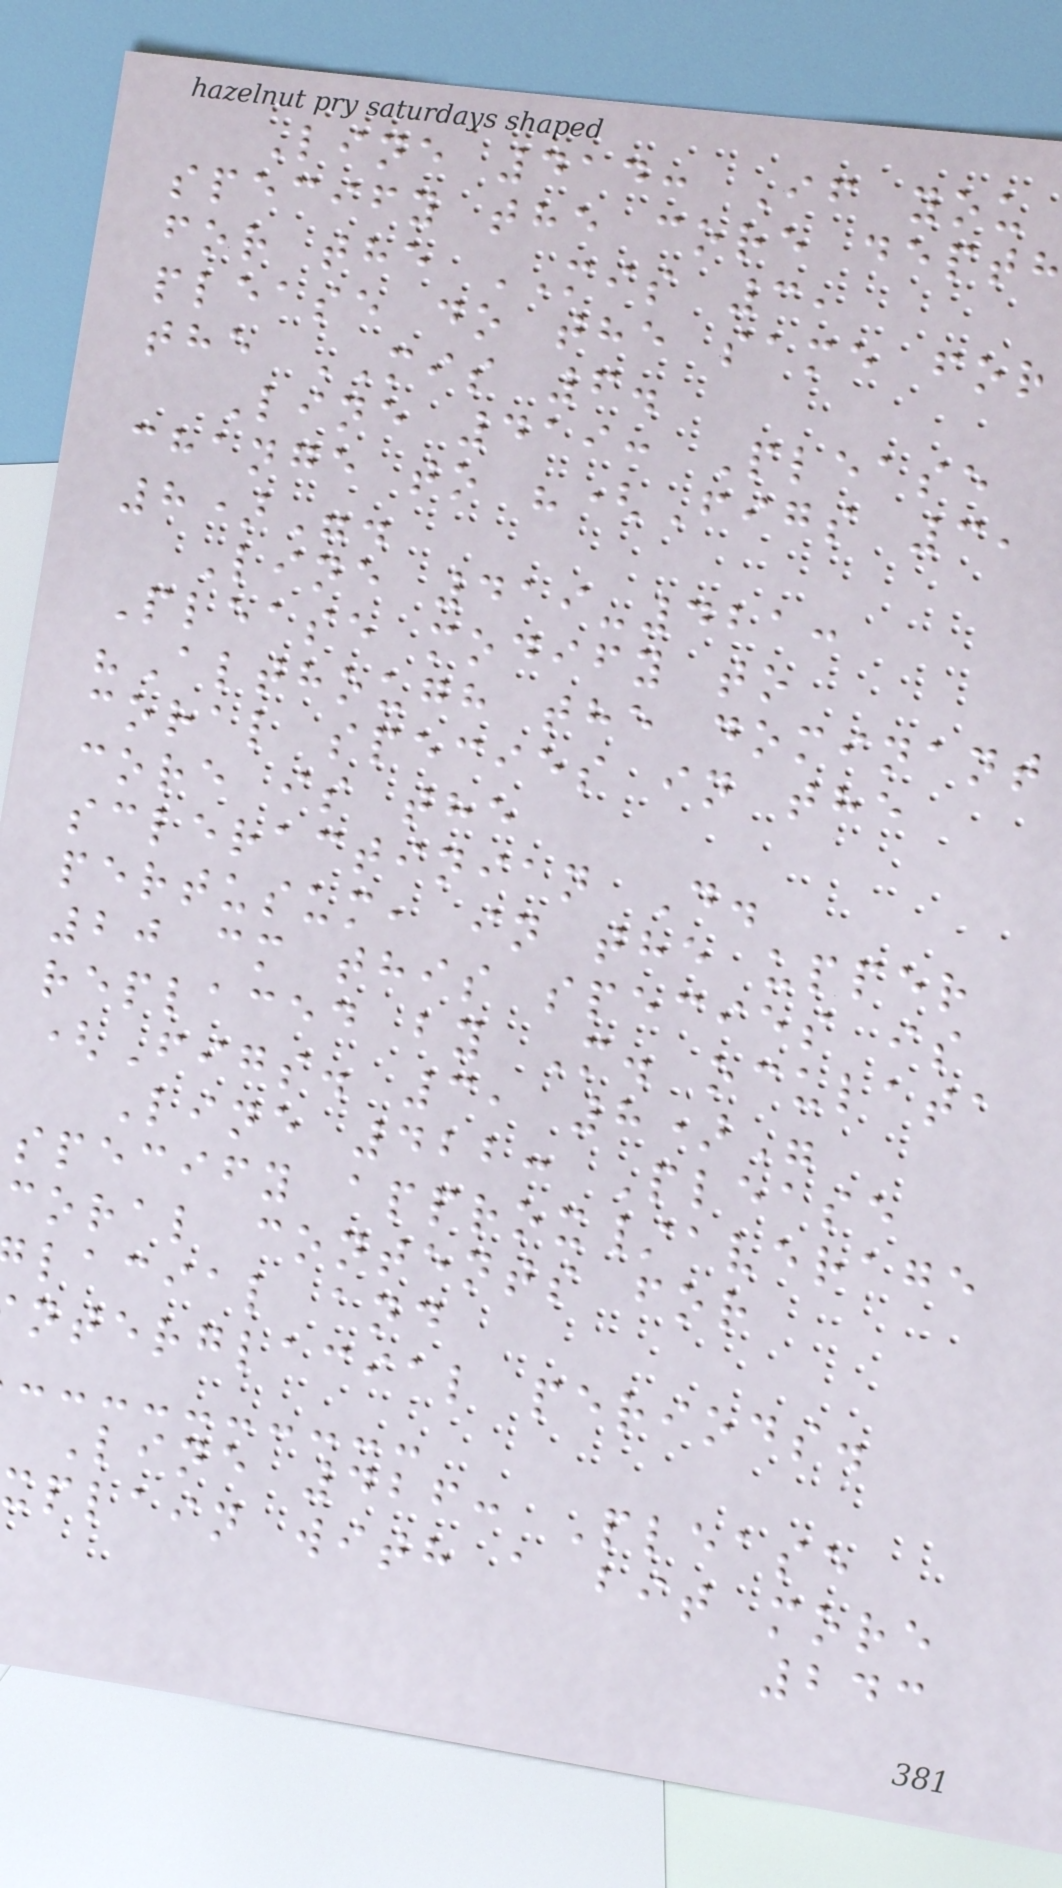Line 414: If you
specify the core depth
for the MIS 3,
please do the same for
the MIS 6.
Line 419: Please
change to "(Figs 3,
8)".
Line 419-421:
Please modify to
"Although the dominant
coral species in the
core is the
scleractinian D.
pertusum, in the upper
20 cm this species is
replaced by M. oculata
(Figs. 3, 8)"
Line 422: Please
specify approx/average
coral contents for
lacial and
nterglacial periods.
Line 426: Please
xplain with a bit more
243
